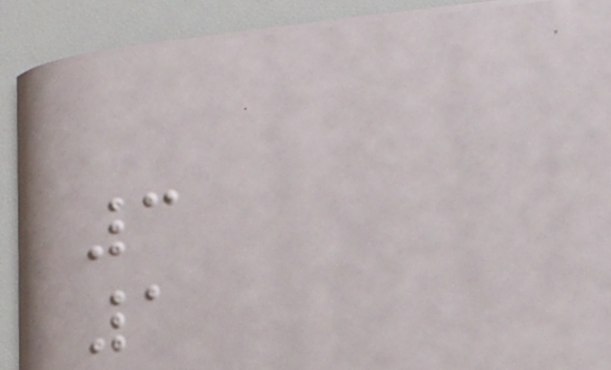3
1
